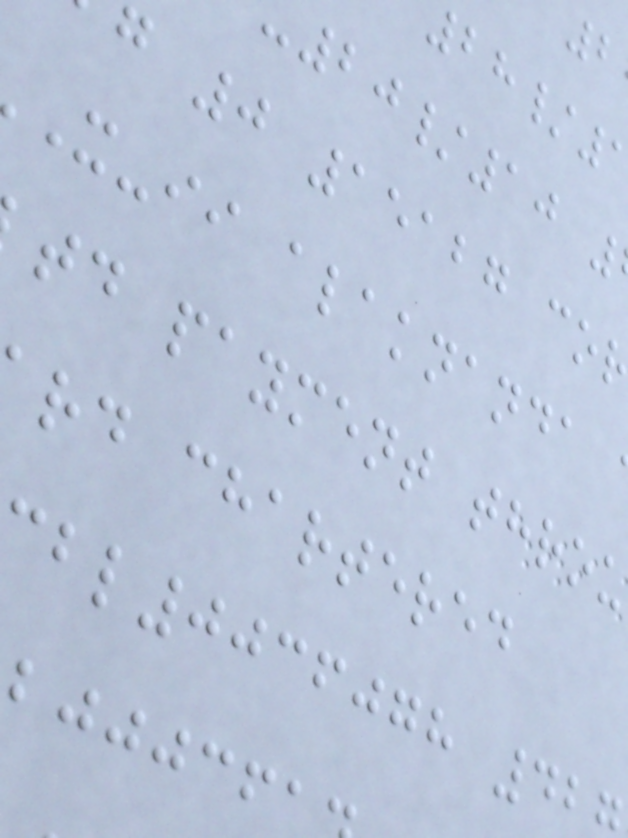g 0 15127
x-ii alaknanda
td payment
rd chartered
bl0036078 42
